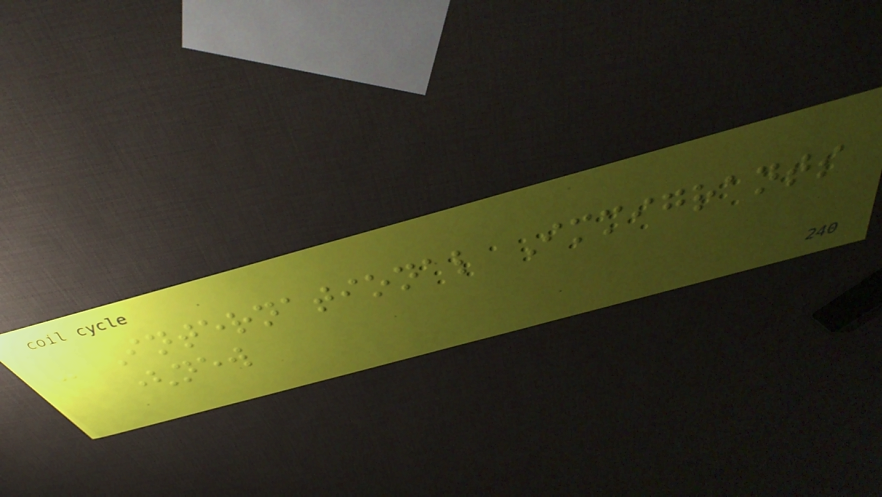- International Immigrants
(new
